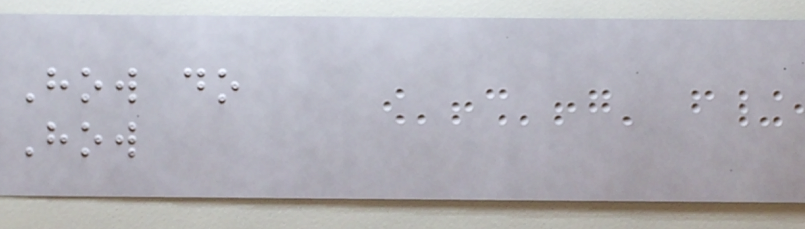How do
How
